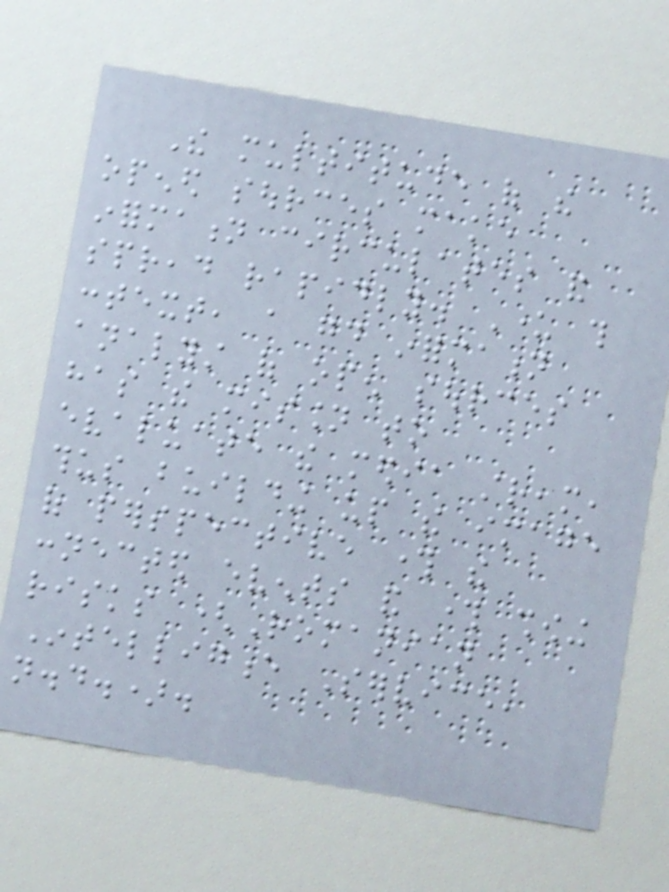The multitude of the
opened sources make
information circulates and
spread rapidly. Under this
context, a good information
analyst of open sources
has the mission to
evaluate the media stream,
thus building up the image
of perspective through the
connected events and through showing
risks (Romanian
Intelligence Service,
n.d.).
